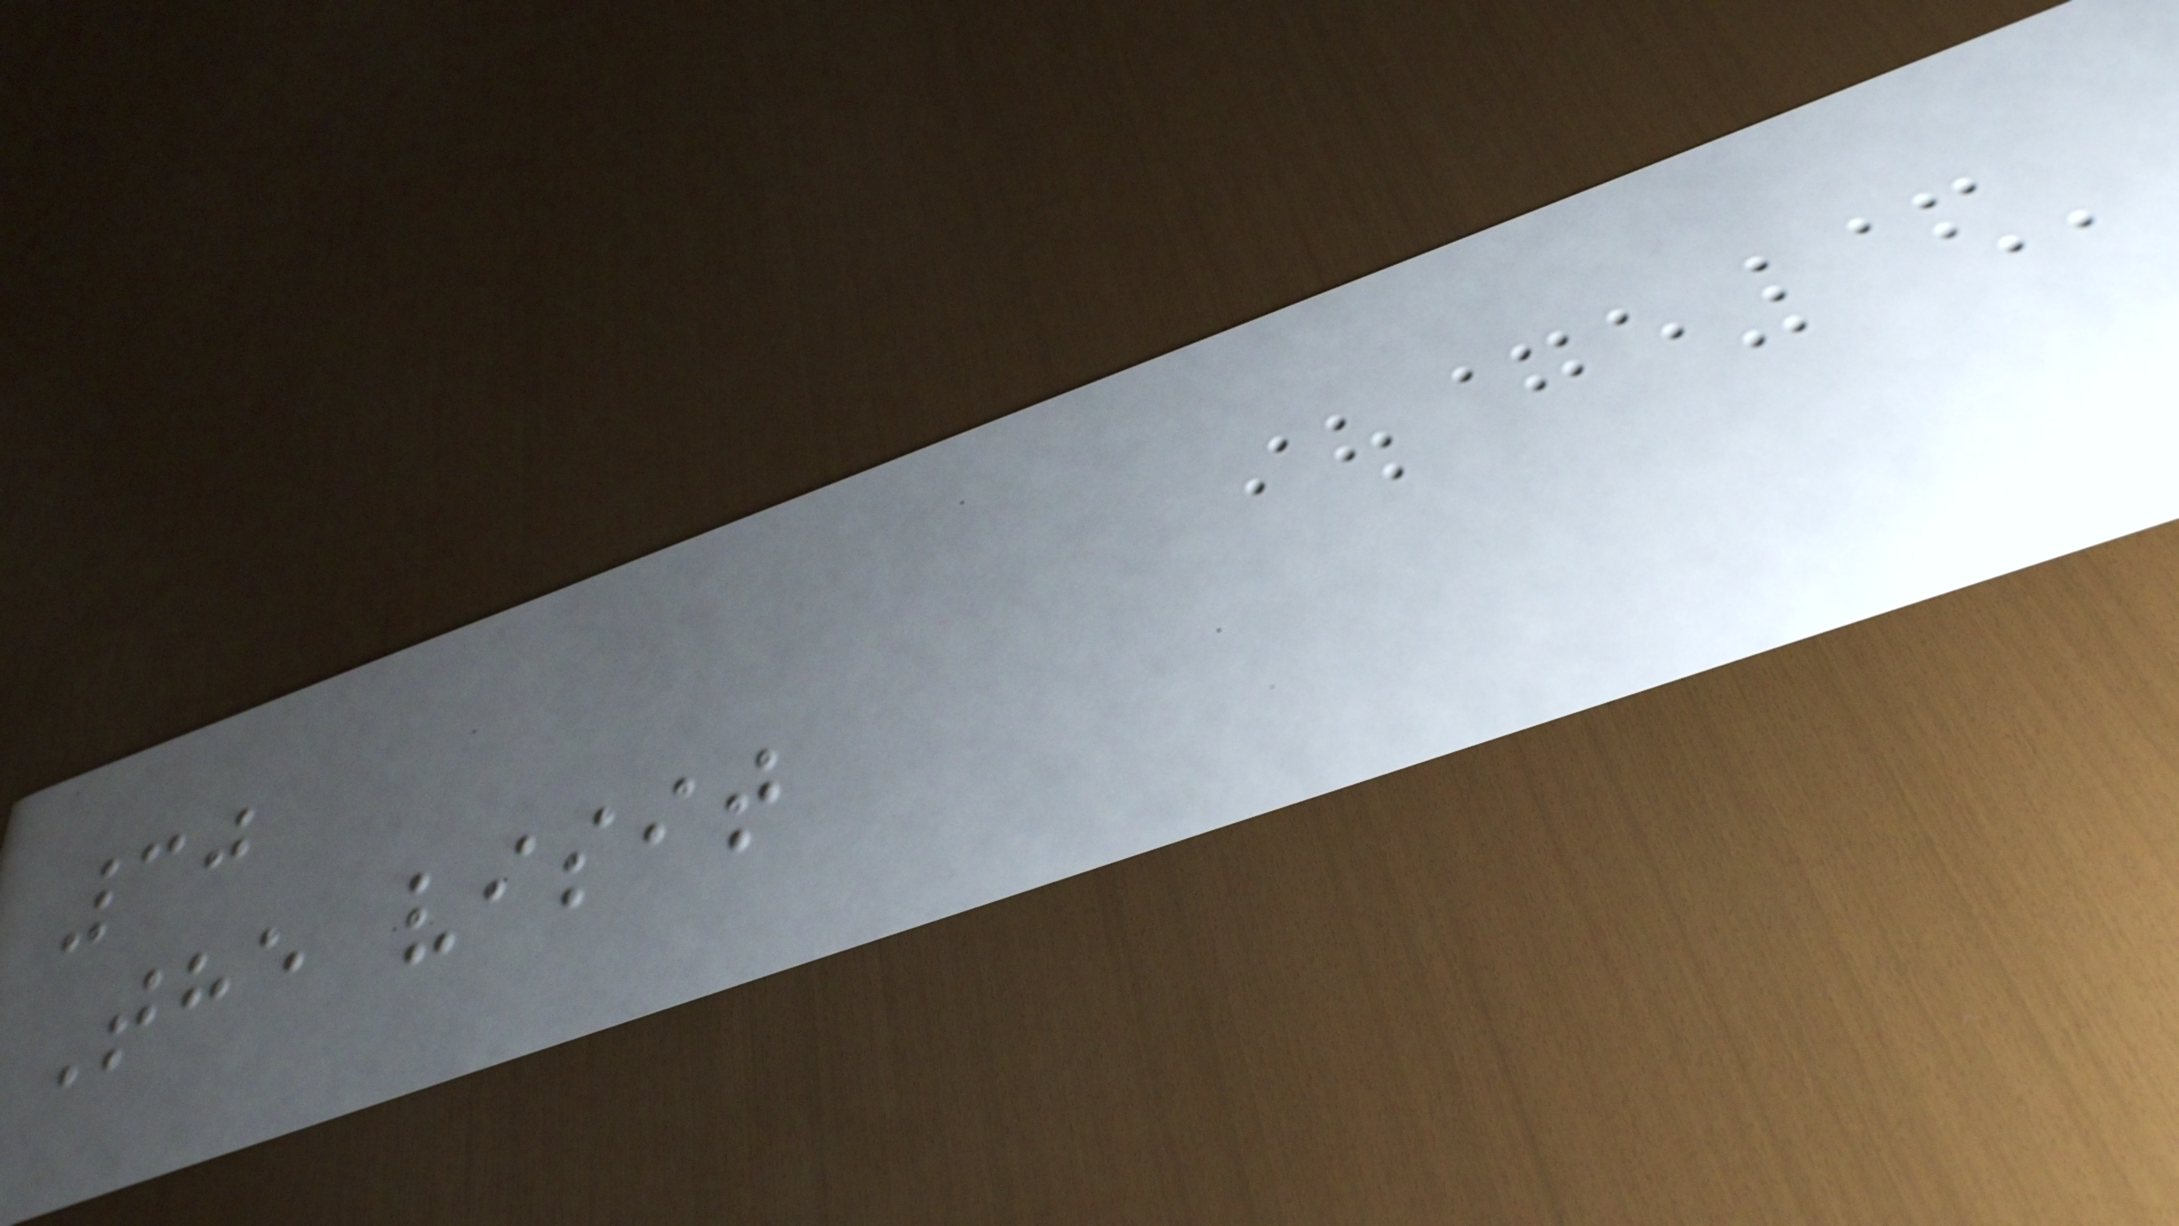30
The visit
